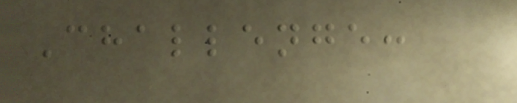Challenge:
